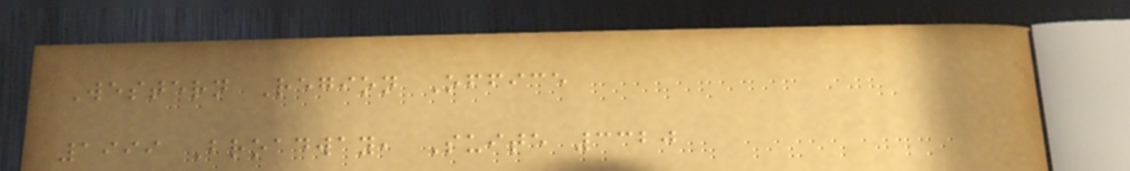Western Region Office
1999 Broadway, Suite 3320
